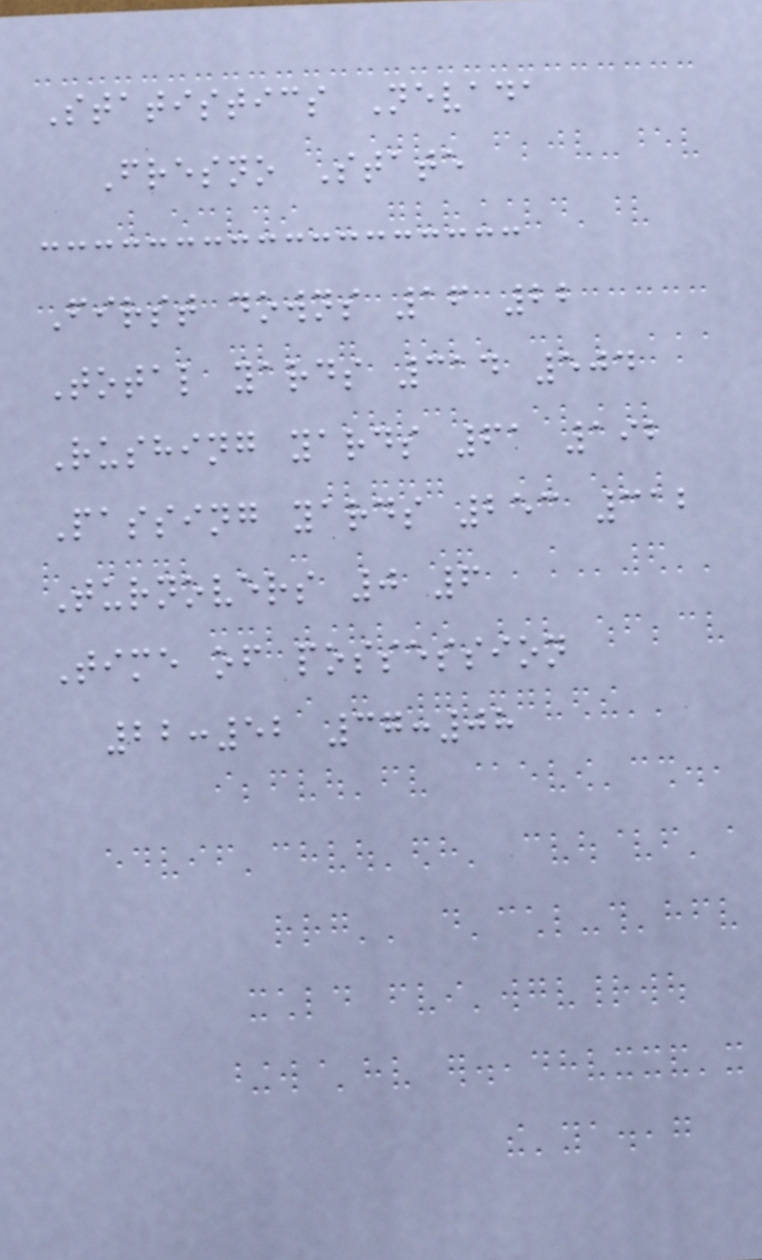Statistics Nevada
Fresno State
First downs 16 22
Total yards 314 504
Rushing yards 61 192
Passing yards 253 312
Turnovers 0 6
Time of possession
22:52 37:08
